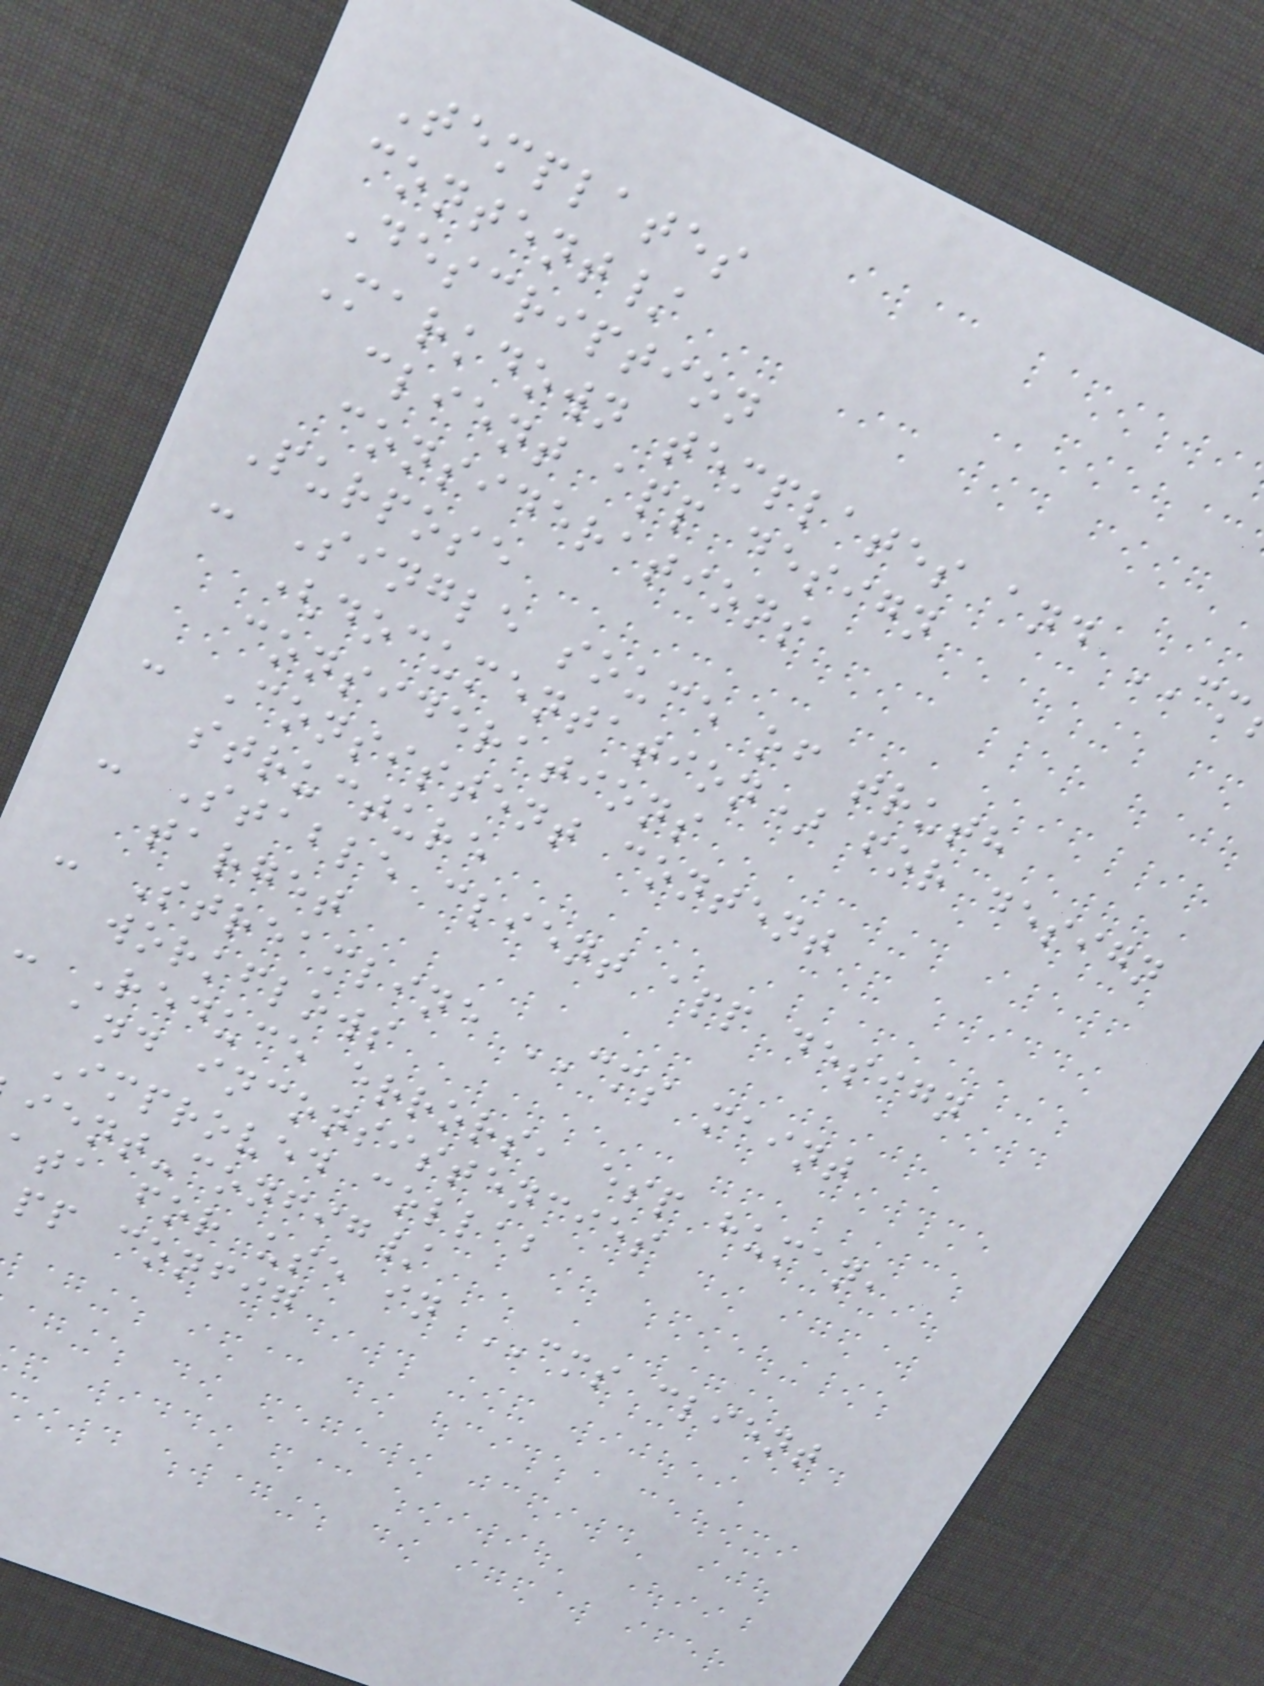Templates
content/
Description
Markdown templates and CM
client app design
considerations
Purpose
- Single souce of truth
(documentation) for design
considerations
- Consistent content
structure
- Stable client app design
target
- Streamline CMS maint
workflows
- Reduce errors, esp human,
and inconsistencies
Improved collab
ient-config/
ta for use in CMS client
pp config
